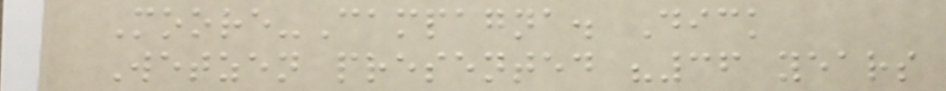Moore-Campagna. Dick
Wetzen presented "36 years
